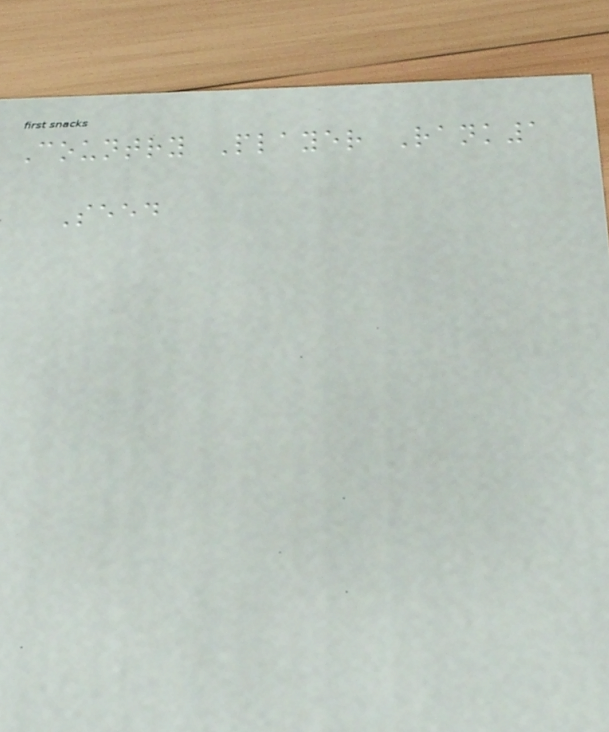Country Player Rank1
Seed
